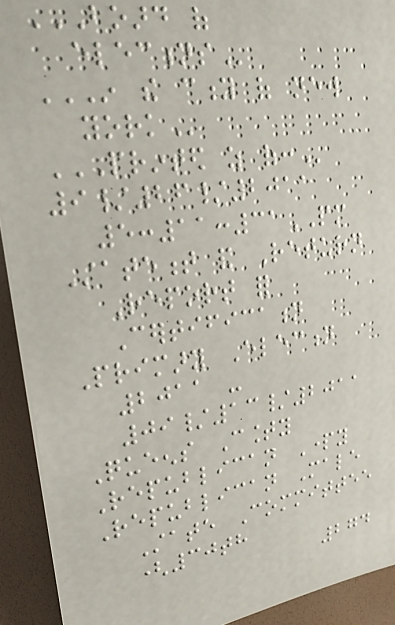BOARD OF
ELECTIONS
IN THE CITY OF NEW
YORK
PRINTED AS OF:
9/26/2011
5:11:31PM
Statement and Return
Report for
Certification
Primary Election
2011 -
09/13/2011
Queens County
Republican Party
Republican Male
State Committee
(30th
274
